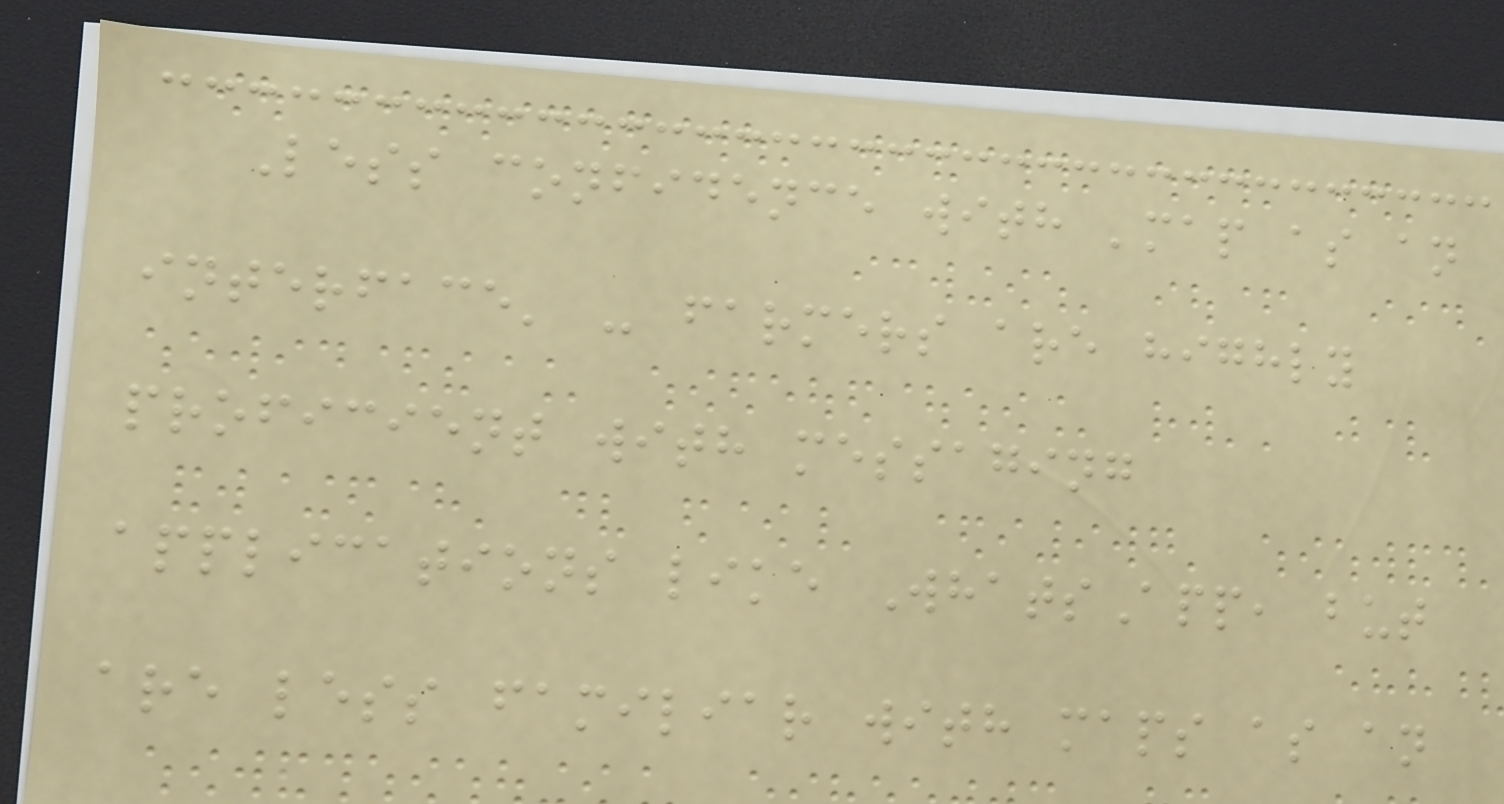Less confidence with 'map as an
interface' - farmers are highly
proficient with messaging
applications like WhatsApp, but
are less familiar with maps as an
